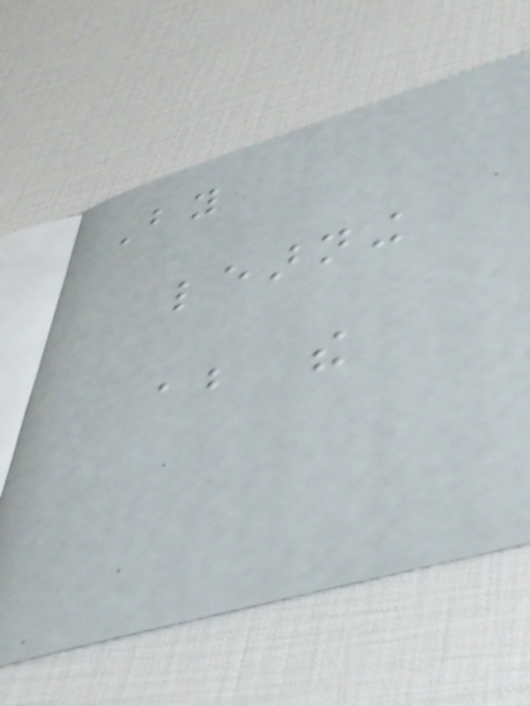By
learning
about the
